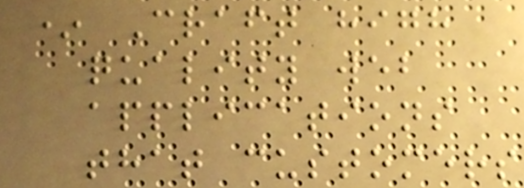* Craft high
quality web
applications
that customers
